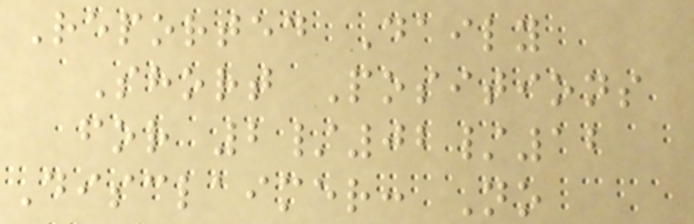Reported Daily
Short Positions
for 2/02/12
Disclaimer: No
